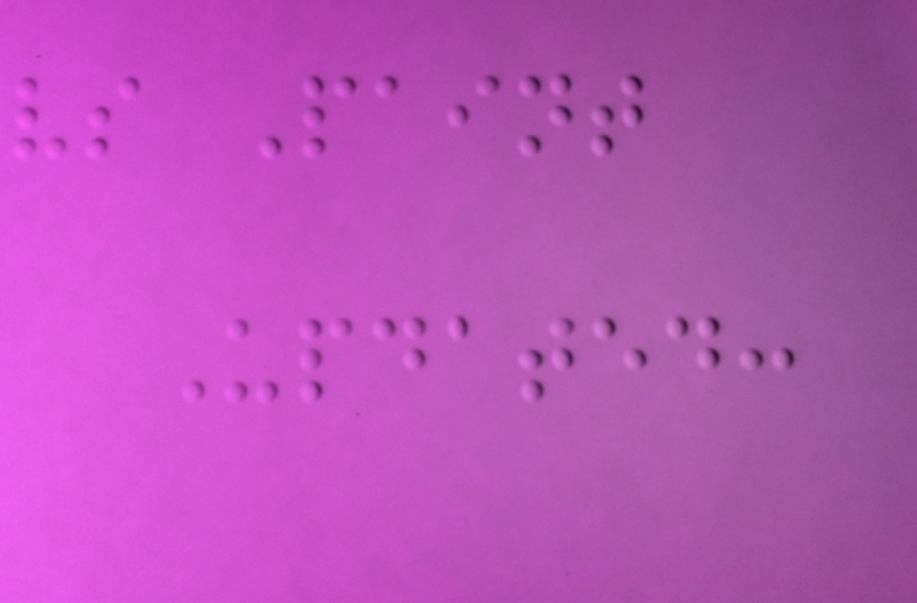vs Paint
Updated:
